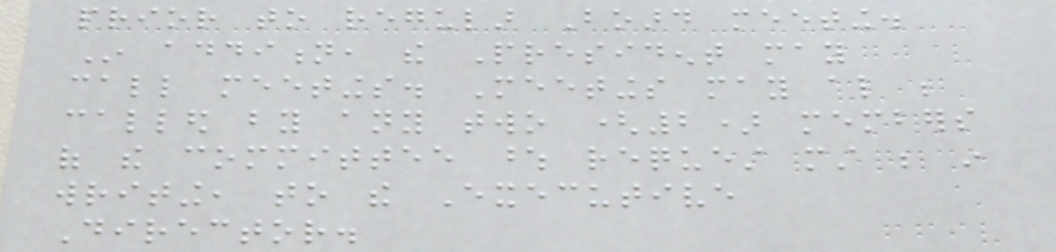prior to regular Board meeting.
In addition, the President may
call meetings. Meetings may also be
called by any two (2) members
of the committee whose request must be in
writing, to the Executive
Director.
